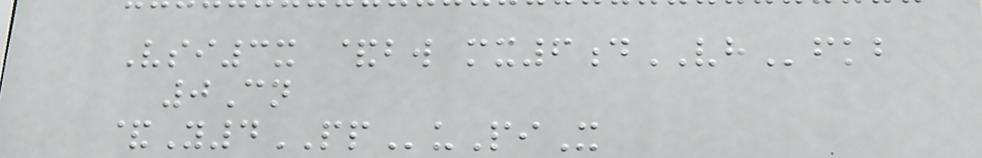Vsi3x &bw mx6dVHfkb
0Cn
&Y4PPuPiX
